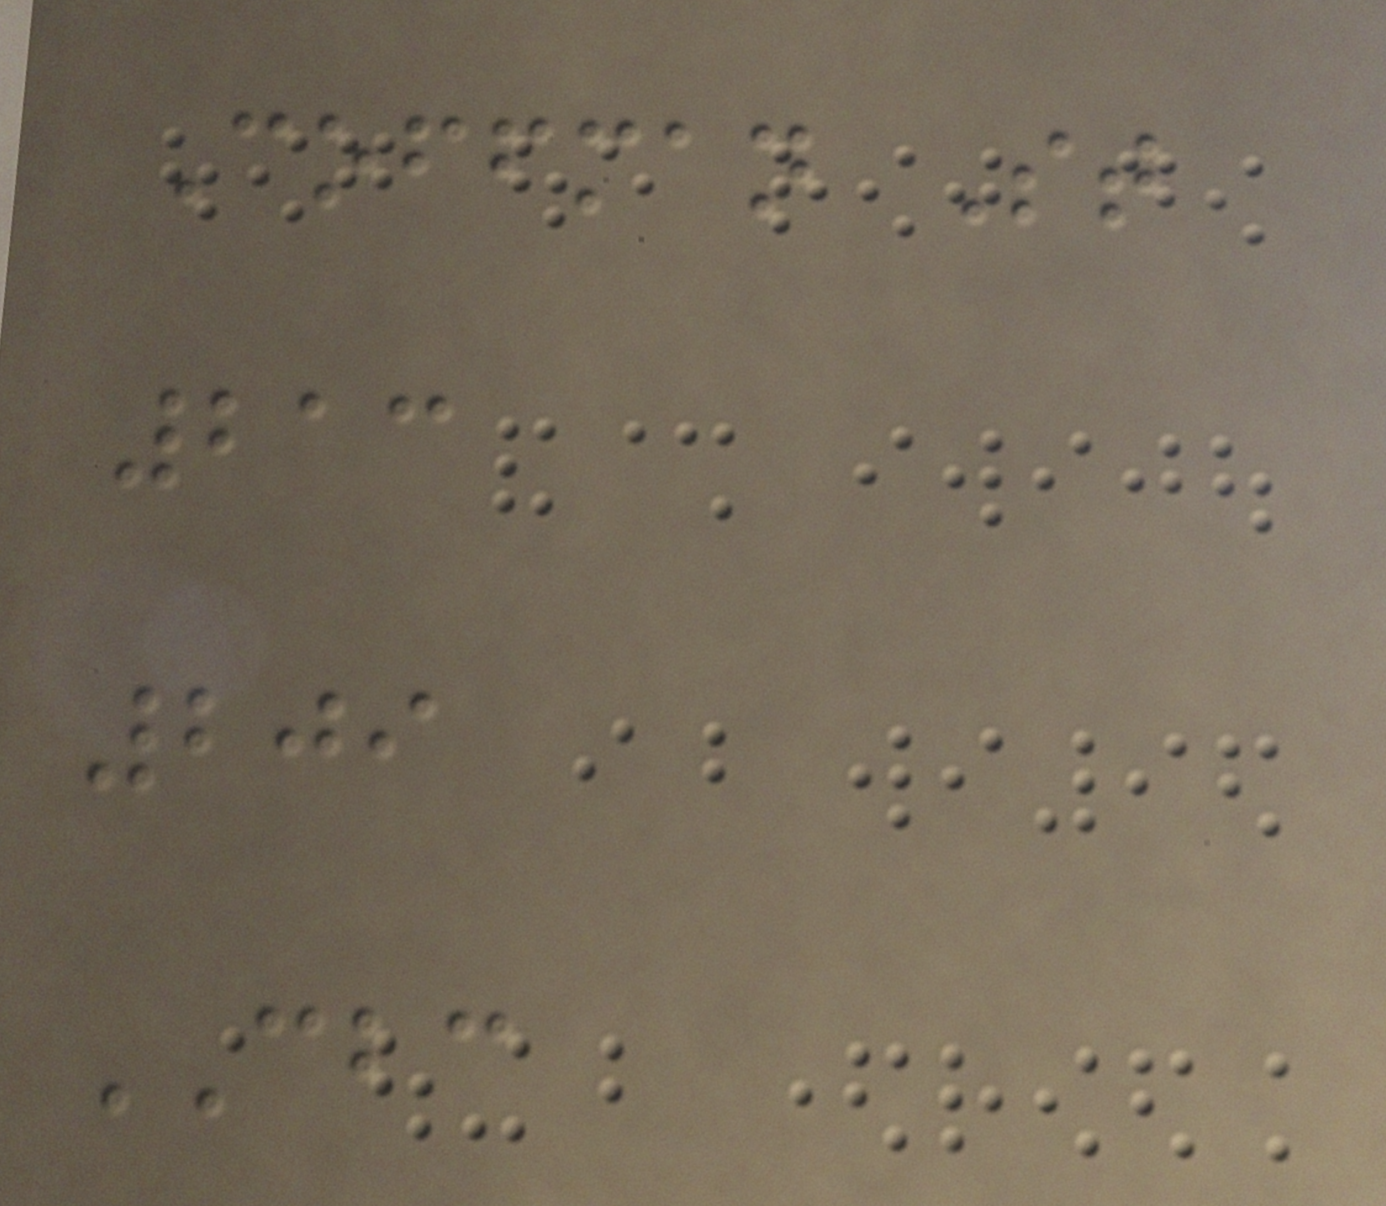Coffman St
213
209
CBC
